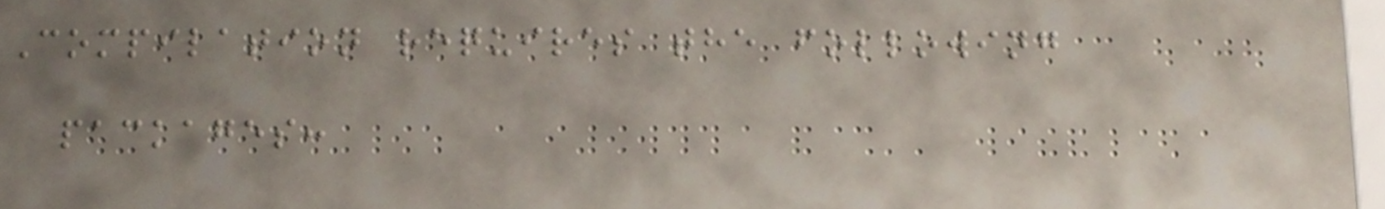Compilation requires the following
packages:
